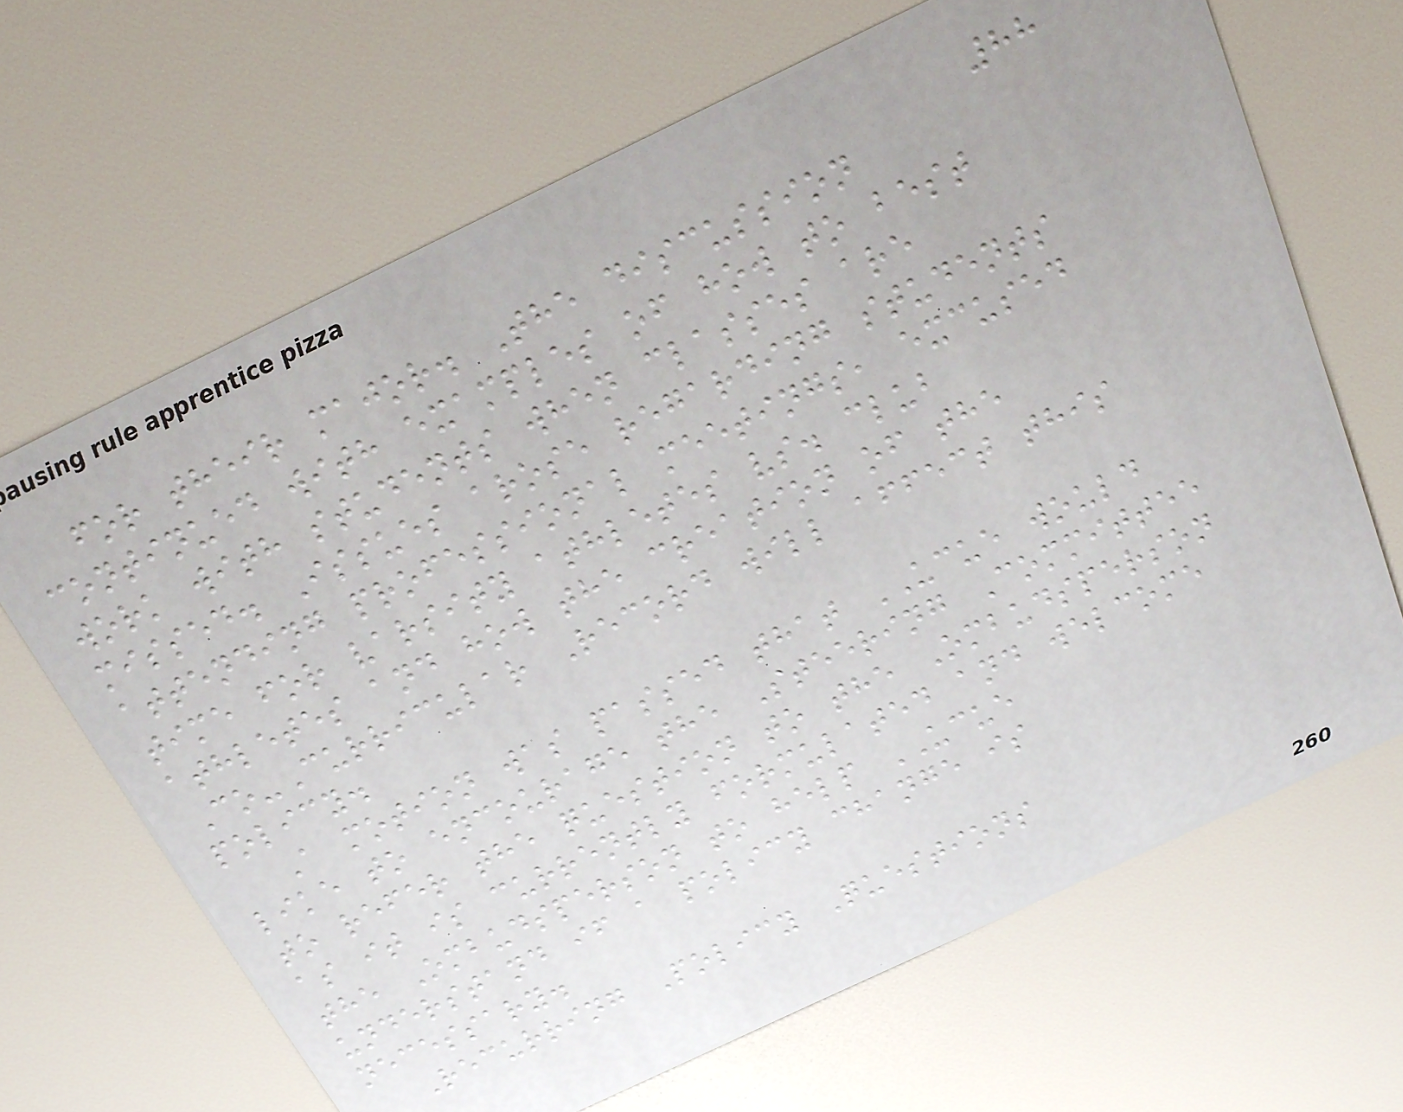88
for their major. The discussion
continued with examples of how to best
work with students when classes are
missed. Issues arose regarding students
attending professional meetings, excused
time for varsity athletes vs. club
athletes and how the creation of the
Co-Curricular Record will affect this
policy.
A motion was passed that UCUE would
like to encourage the Steering Committee
to refer the question to the Ombudsperson
as it is currently formulated and welcome
the Ombudsperson to help UCUE
understand if a policy change is
necessary.
Recurring Policy Questions
